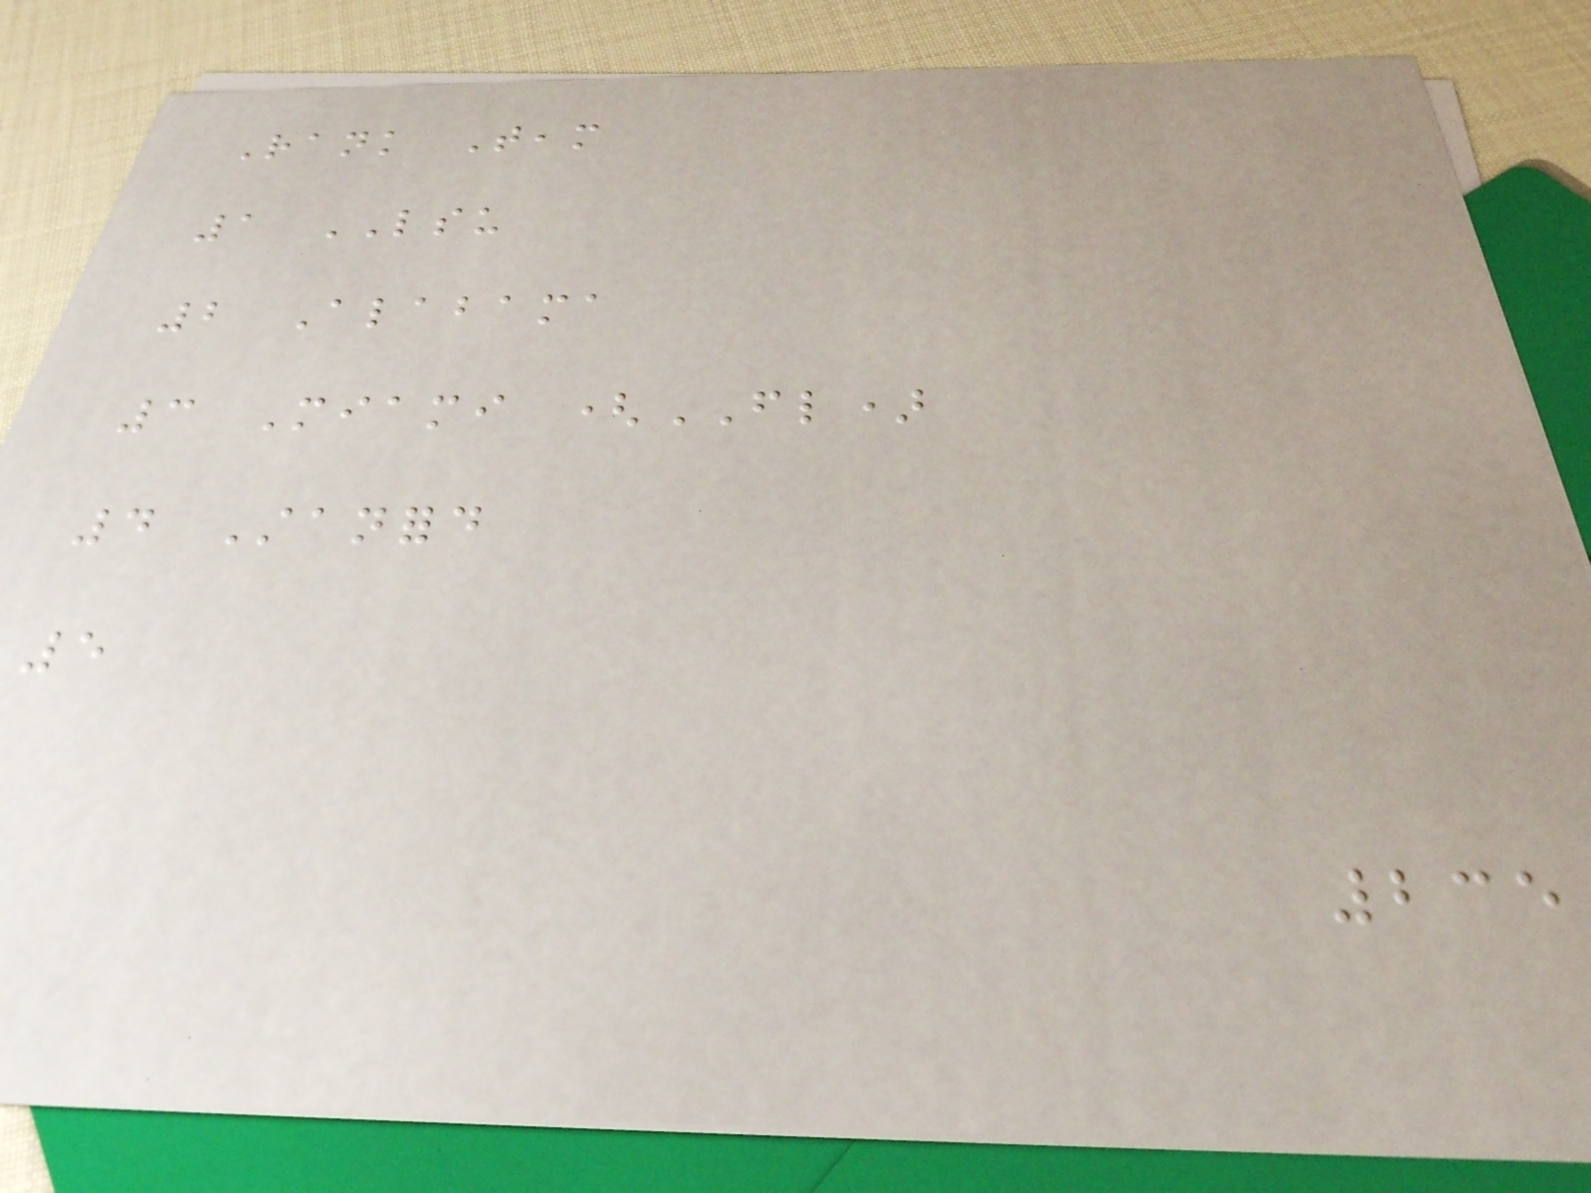Rank Team
1 LSU
2 Alabama
3 Miami (FL)
4 Stanford
5
235
